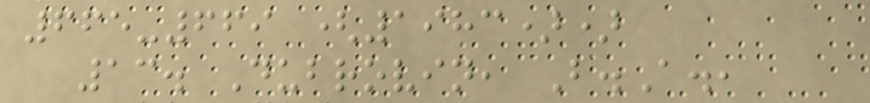665-669 (1983))
13. Dubrovin, B.A.,
